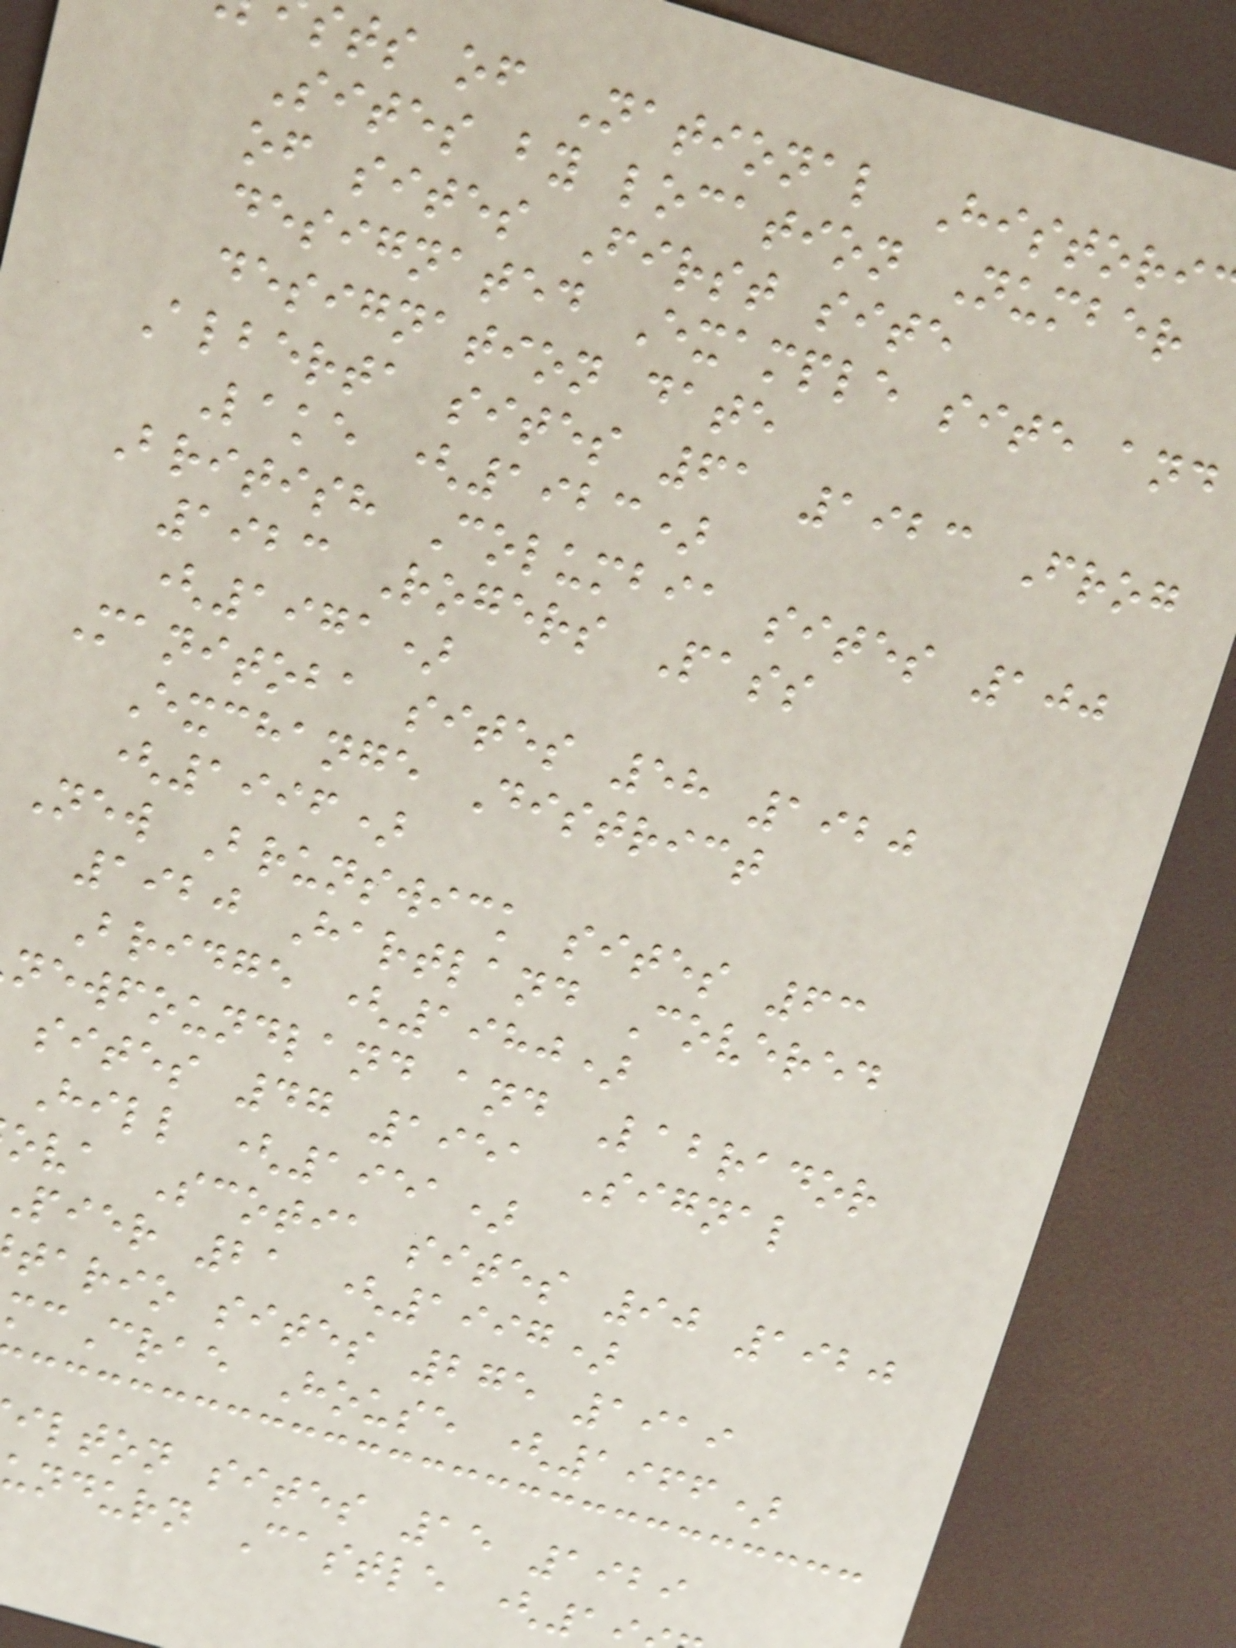sts of National Histori
Sites by location Number
of sites First site
designated Example site and
designation date
Alberta sites 61 1923 Frog
Lake (1923)
British Columbia sites 100
1923 Rogers Pass
(1971)
Manitoba sites 58 1920
Exchange District
(1996)
New Brunswick sites 63
1920 Hartland Covered
Bridge (1980)
newfoundland and Labrador
sites 47 1951 Signal
Hill (1951)
ova Scotia sites 90 1920
pier 21 (1997)
tario sites 275 1919
cCrae House (1966)
ilton sites 15 1929
undurn Castle (1
